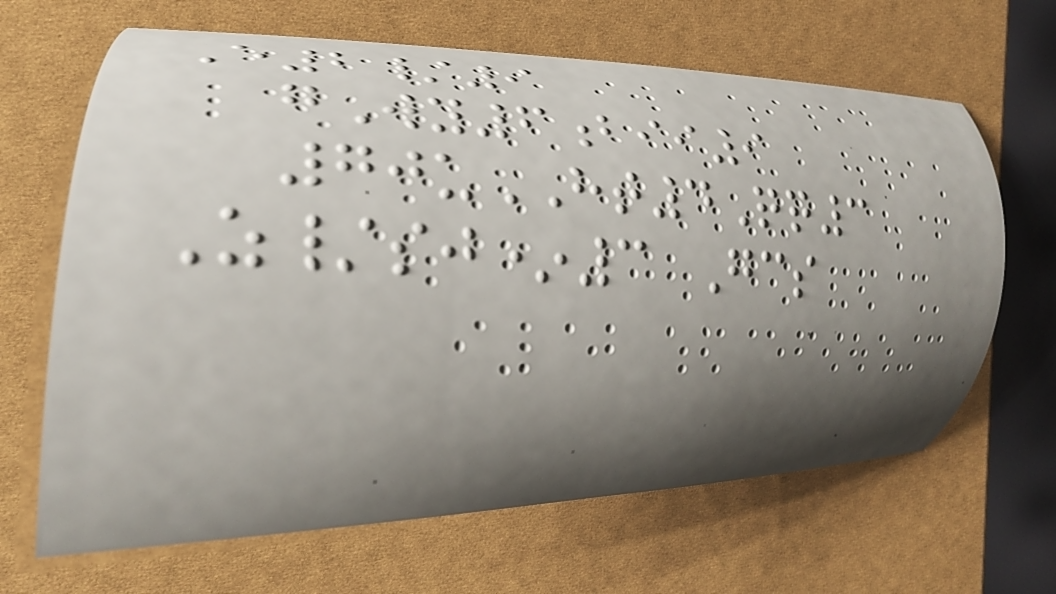E2/9
gWy6bii9
70uHT4Qq3
Z/sj*3 Gcs
